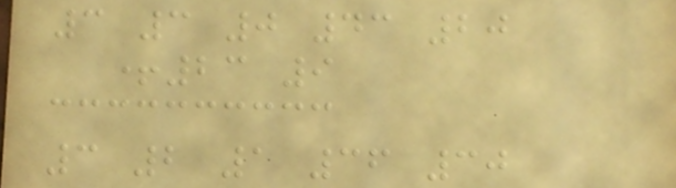3 3 0 43 20
+23 9
3 2 1 36 30
